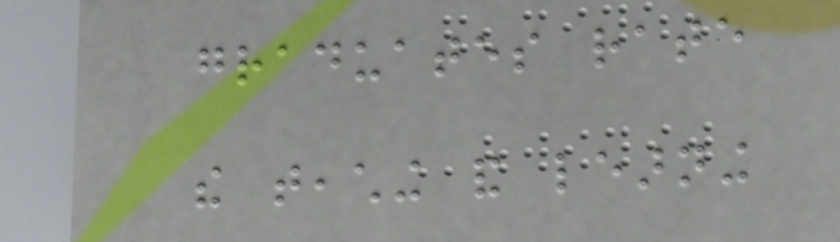graduates rate
the teaching and learning
